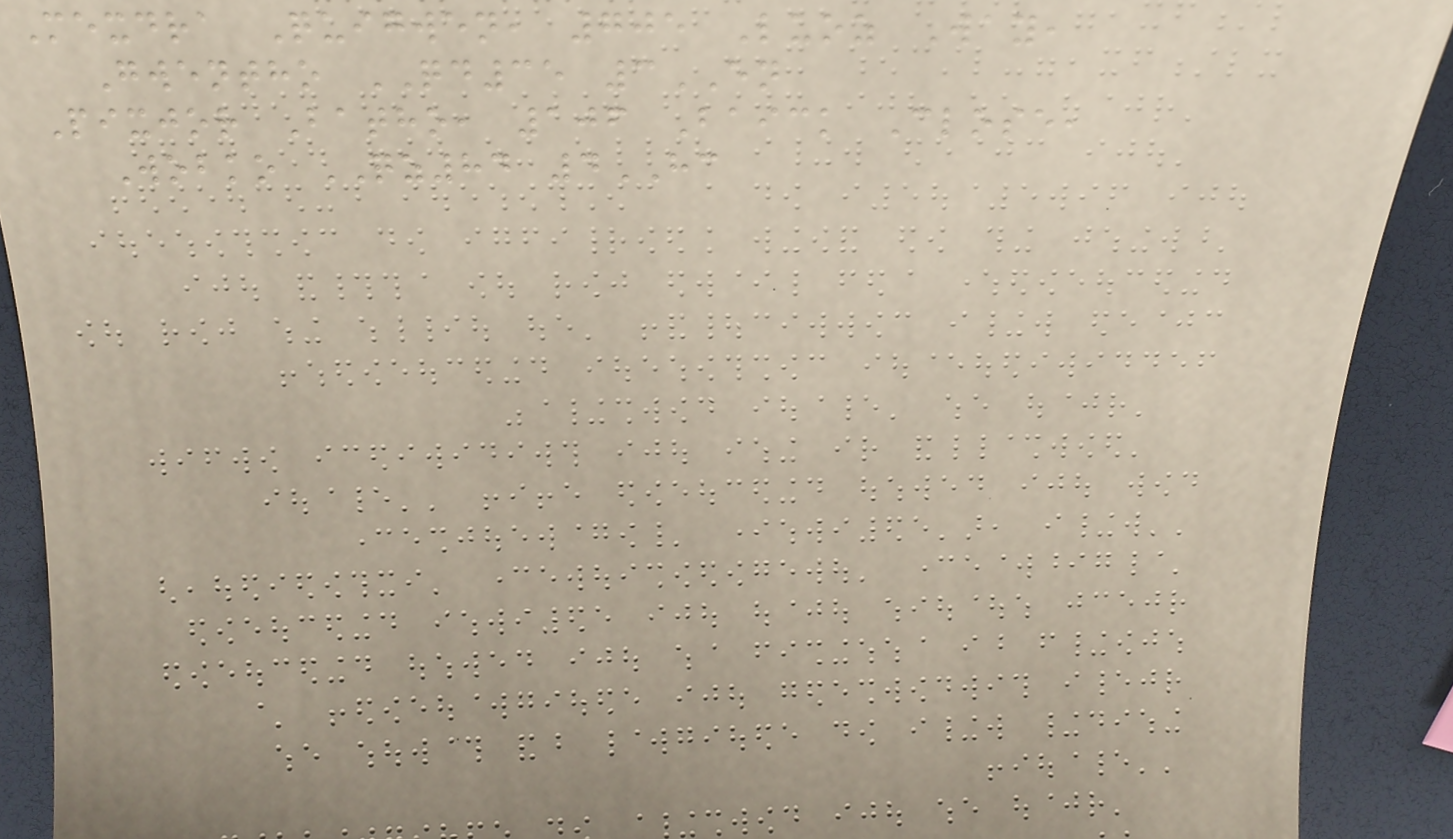Mexdra Quigwen, 705 Luoz Way,
Gwentho QD35 3EN
Pixjor Batho, 106 Baick Close,
Wobko QZ84 4HC
